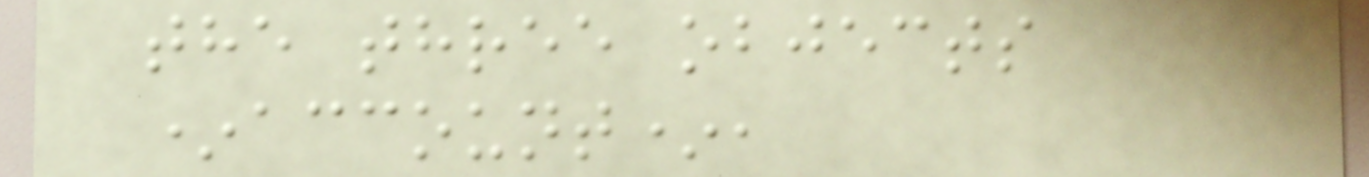the three objects
*account*,
